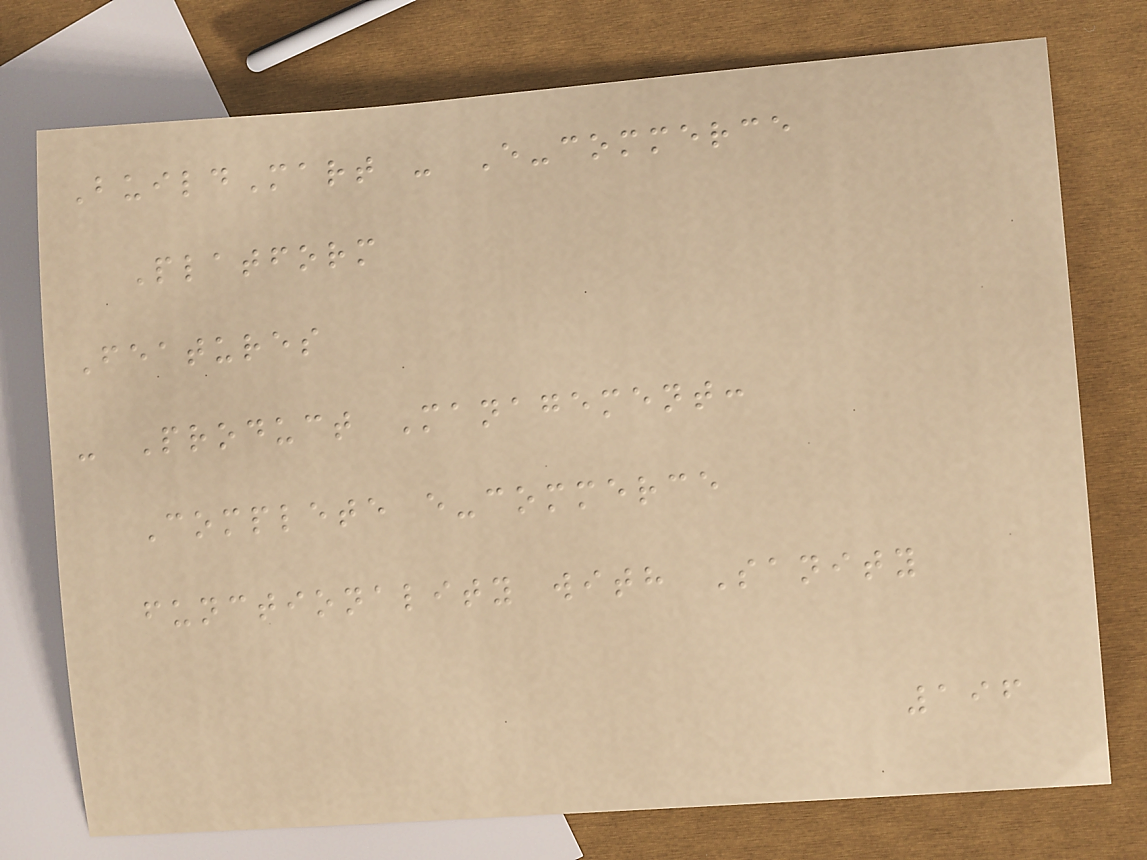BuildMart - E-commerce
Platform
Features
- Product Management:
Complete e-commerce
functionality with Sanity
196
